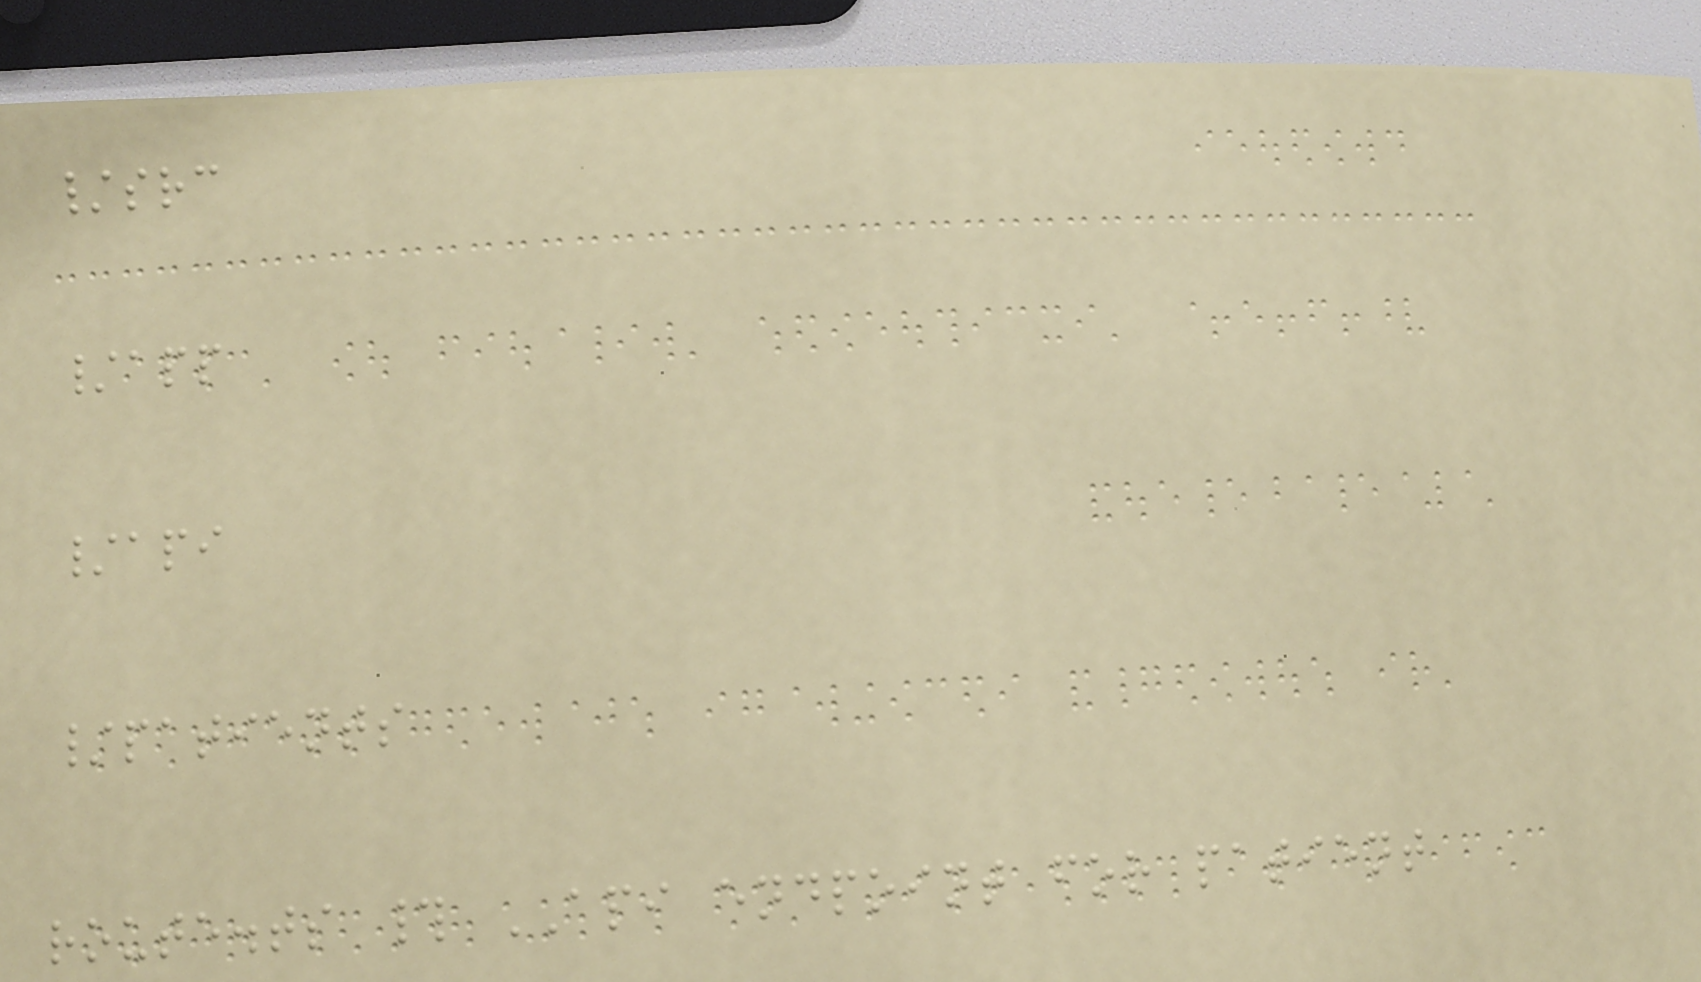/src
/app
/api
/patients
route.ts # API endpoint for patient
